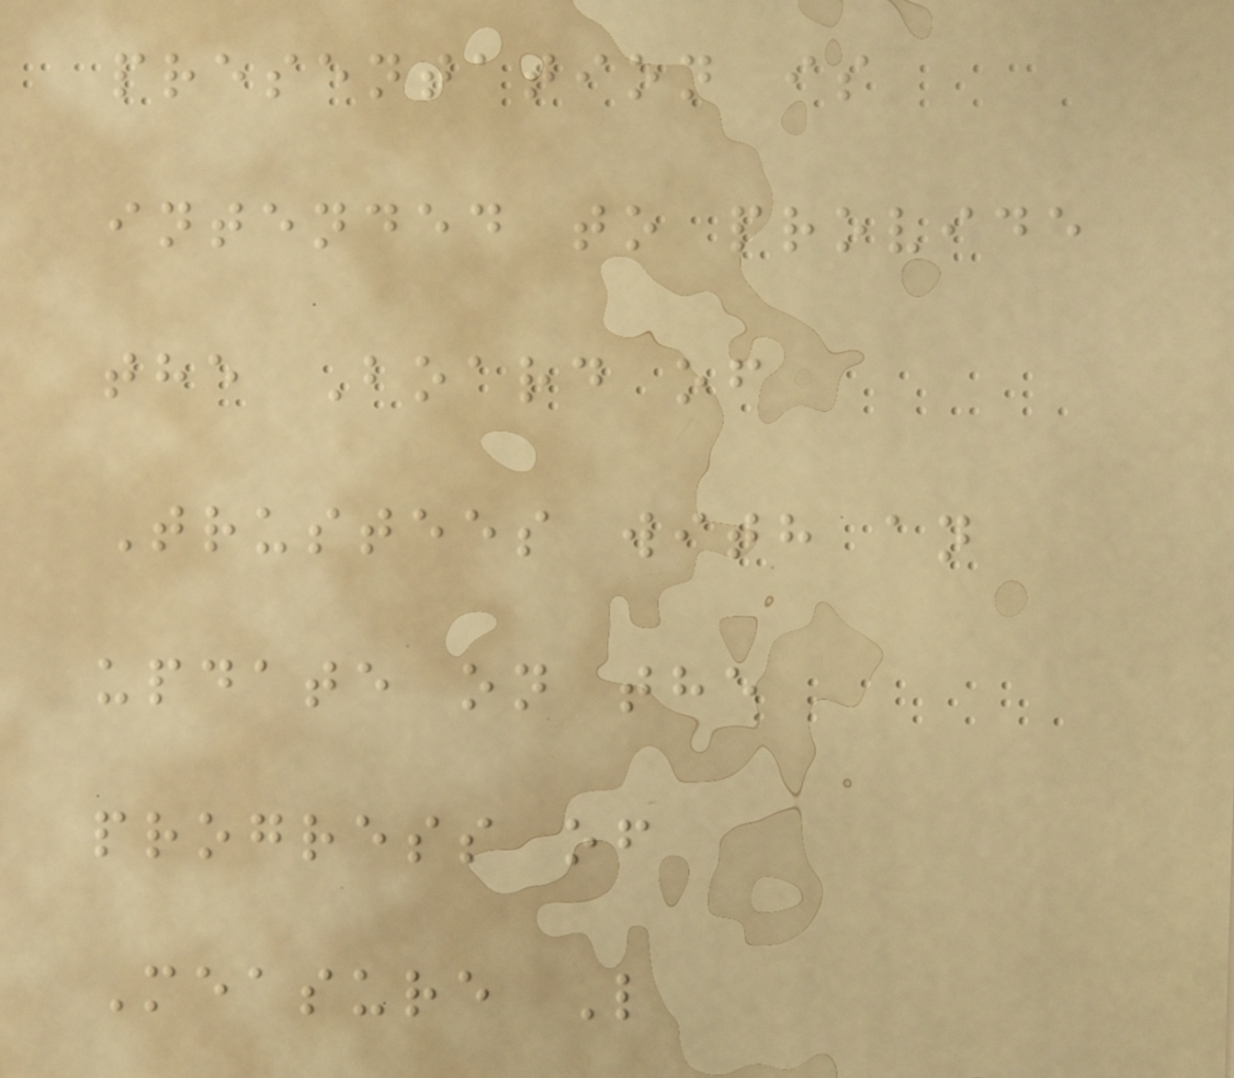presentation is
intended to provide
the Board of
Trustees with an
update on the
progress of
Measure L
